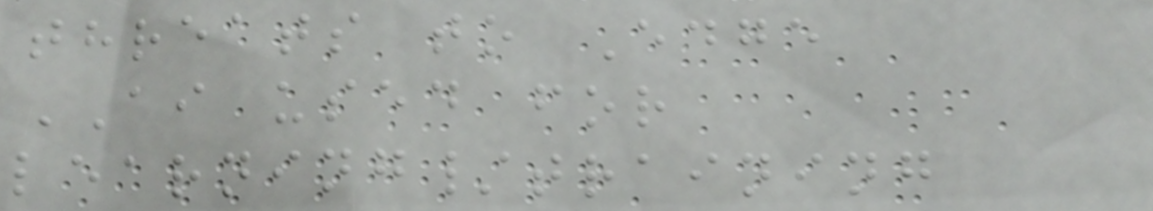threats to Edge
AI used for
learning/training
